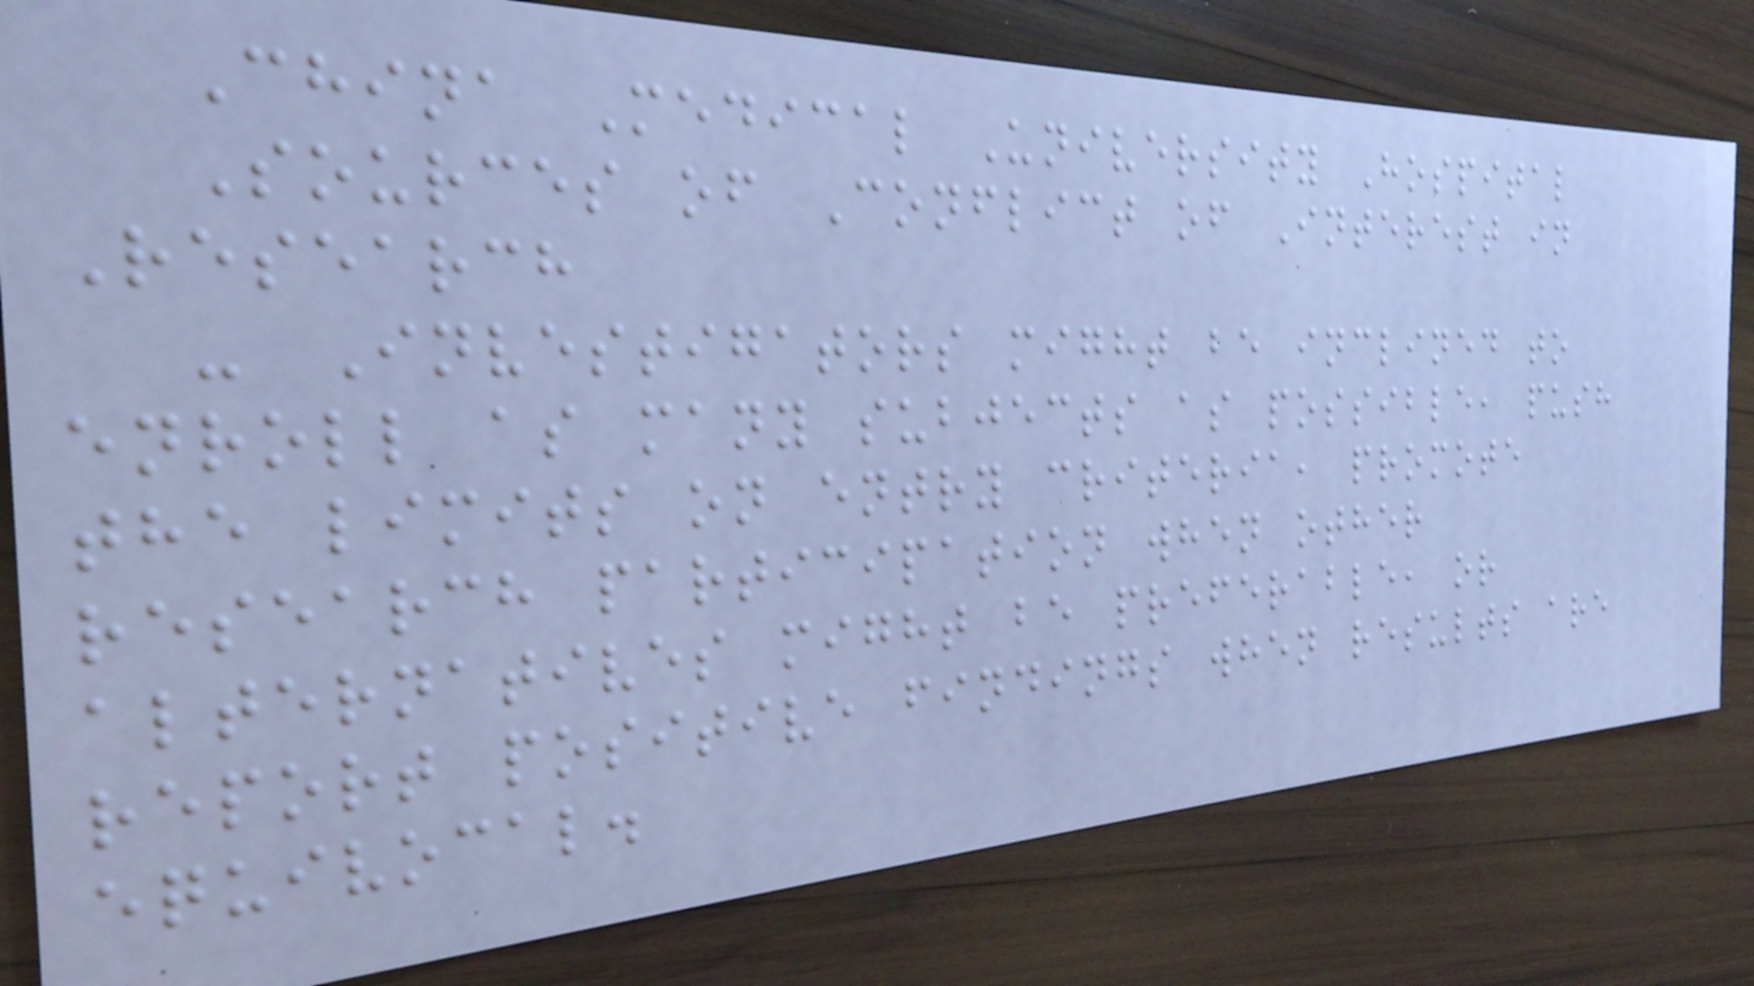China Medical University Hospital
Sources of Conflict of Interest in
Research
- Investigators might be inclined to
enroll as many subjects as possible, push
the limits on entry criteria, promote
research participation when other
alternatives might be preferable, or
report positive findings when results are
equivocal.
